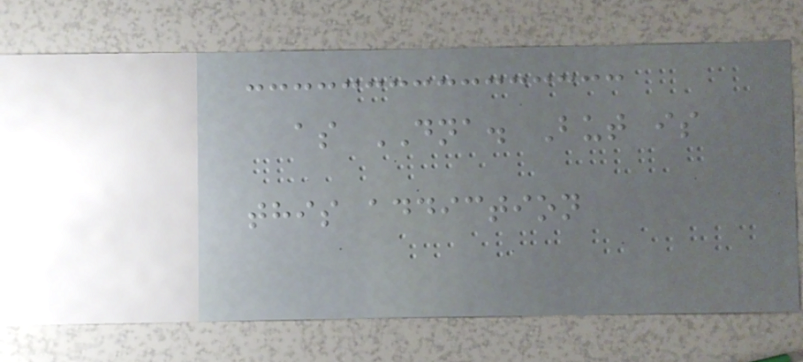as DNA. But is
this addiction
